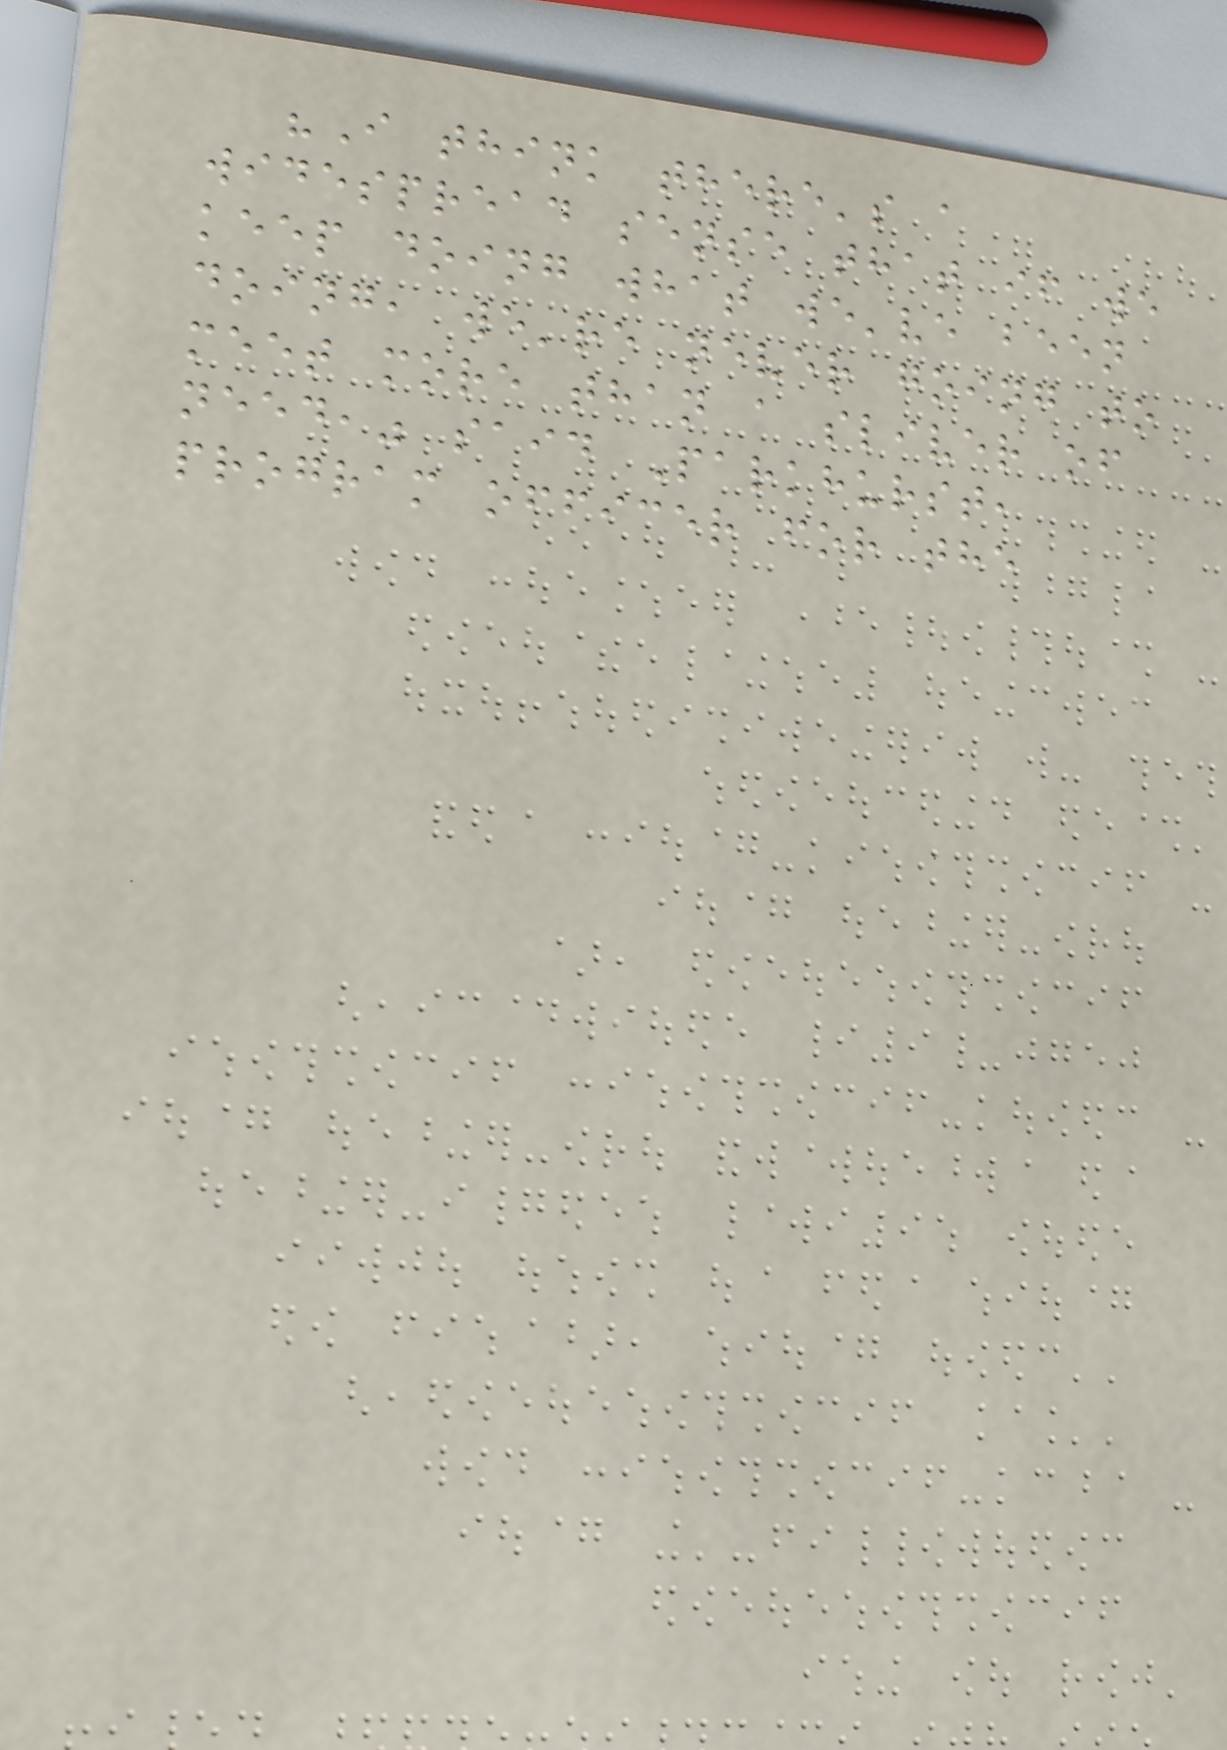"I think there's a
widespread sense that if we
keep doing what we've been
doing, we're never going to
meet more than a sliver of
need," said Parkhurst,
program officer for the
